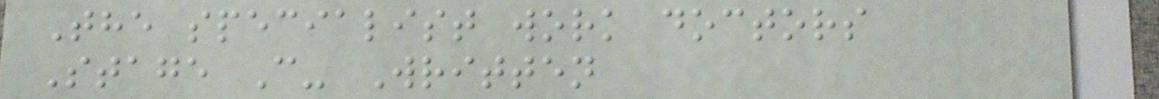The specialist work doctors
Stage C- Written
